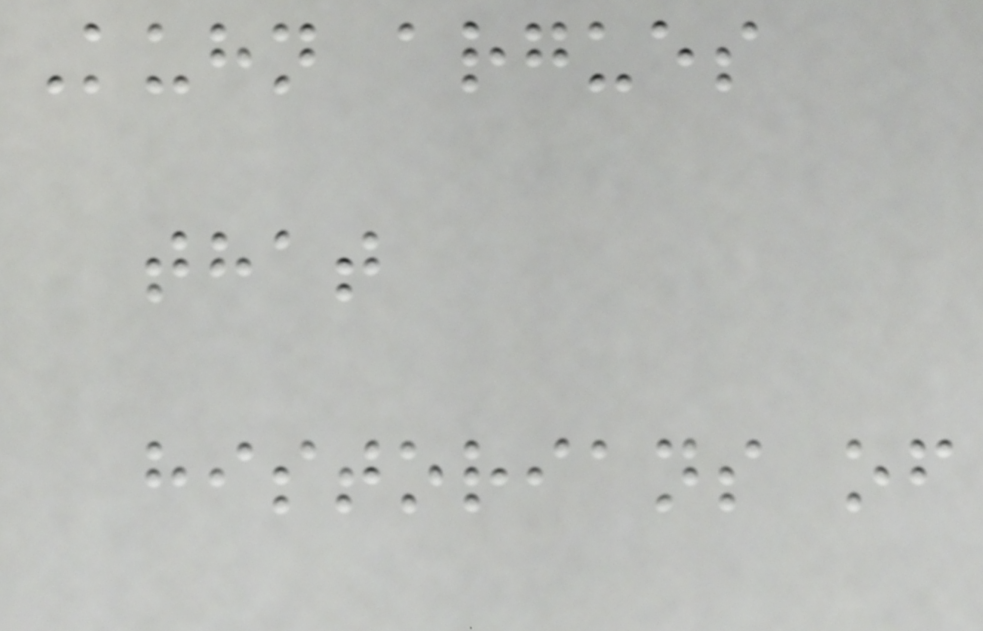Kuhn argues
that
historians of
